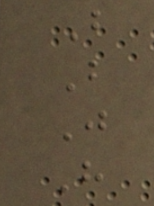B
B
J
H
